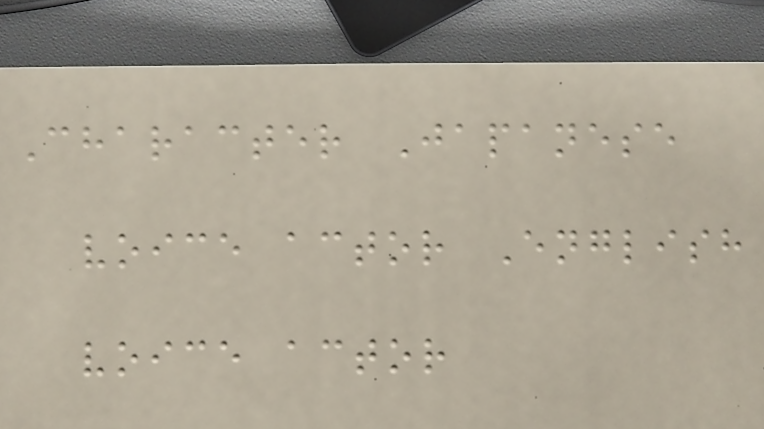Character Japanese
voice actor English
voice actor
